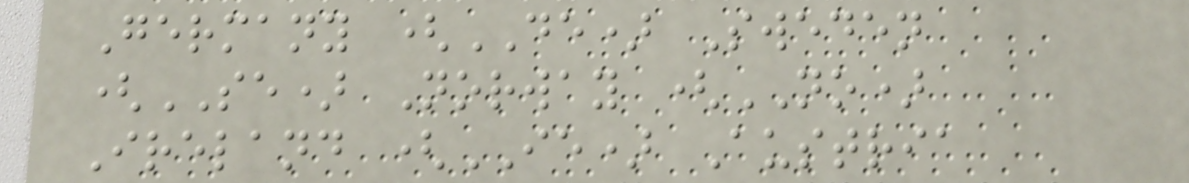Germany (DE) Sweden
(SE) Norway (NO)
Ireland (IE) Austria
